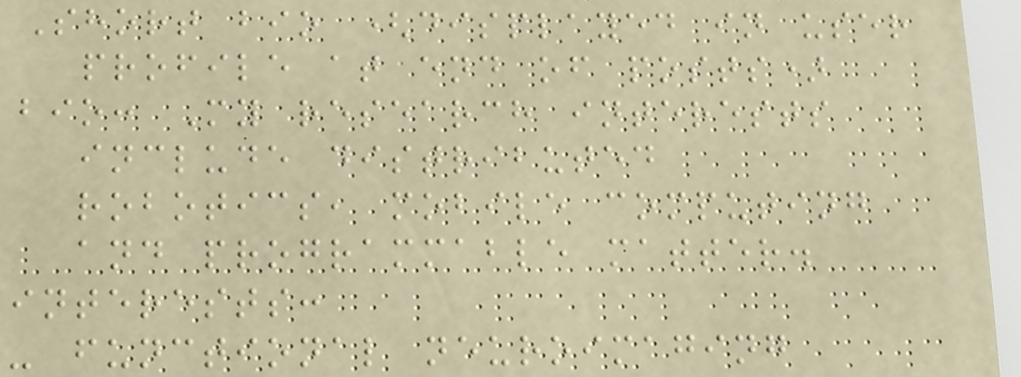Short bio (displayed in user
profile at end of posts)
bio: My research interests
include distributed
robotics, mobile computing
and programmable matter.
interests:
- functional neuroimaging
